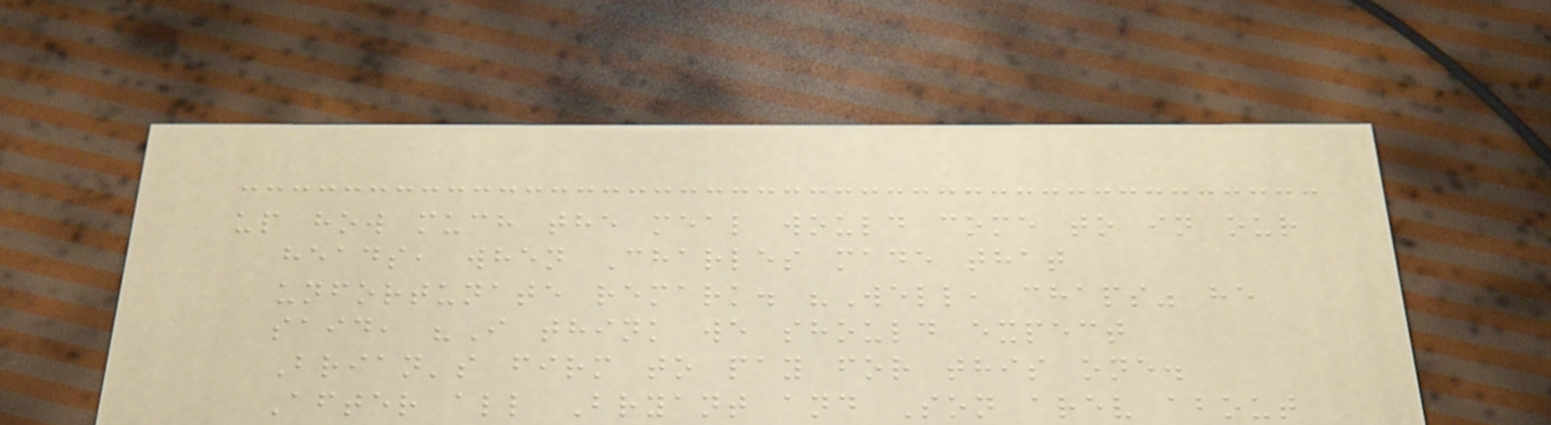up how much the meal would come to in our
heads, when Charles made that
unfortunate remark. "Well, chaps" he
said, "I think we should expect
Brian's firm to pay for this one.
After all Bryant and Son arev about
